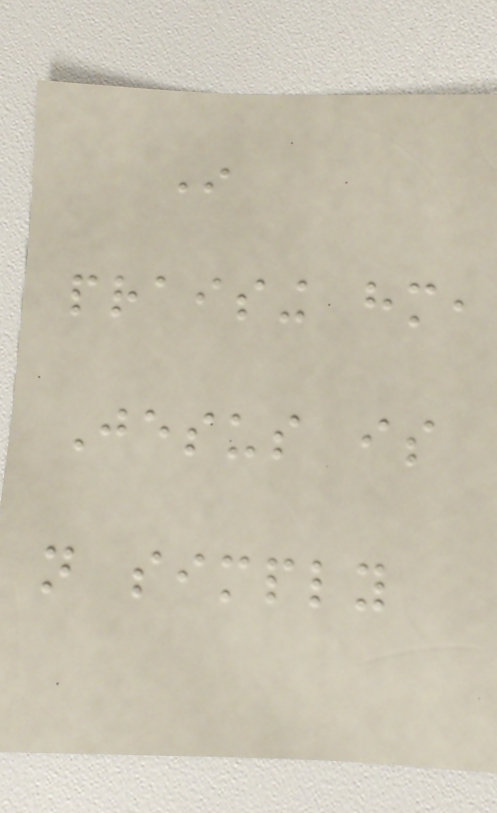In
praising him,
Jesus is
not simply
